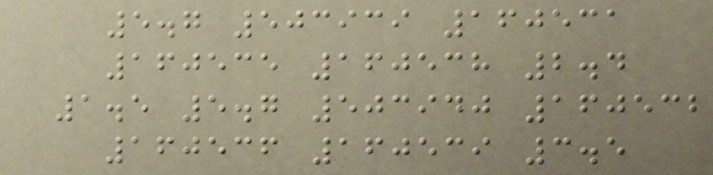5.7 503939 160531
160535 160538 2.4
1.5 5.7 503940 160532
160536 160539 3.5
